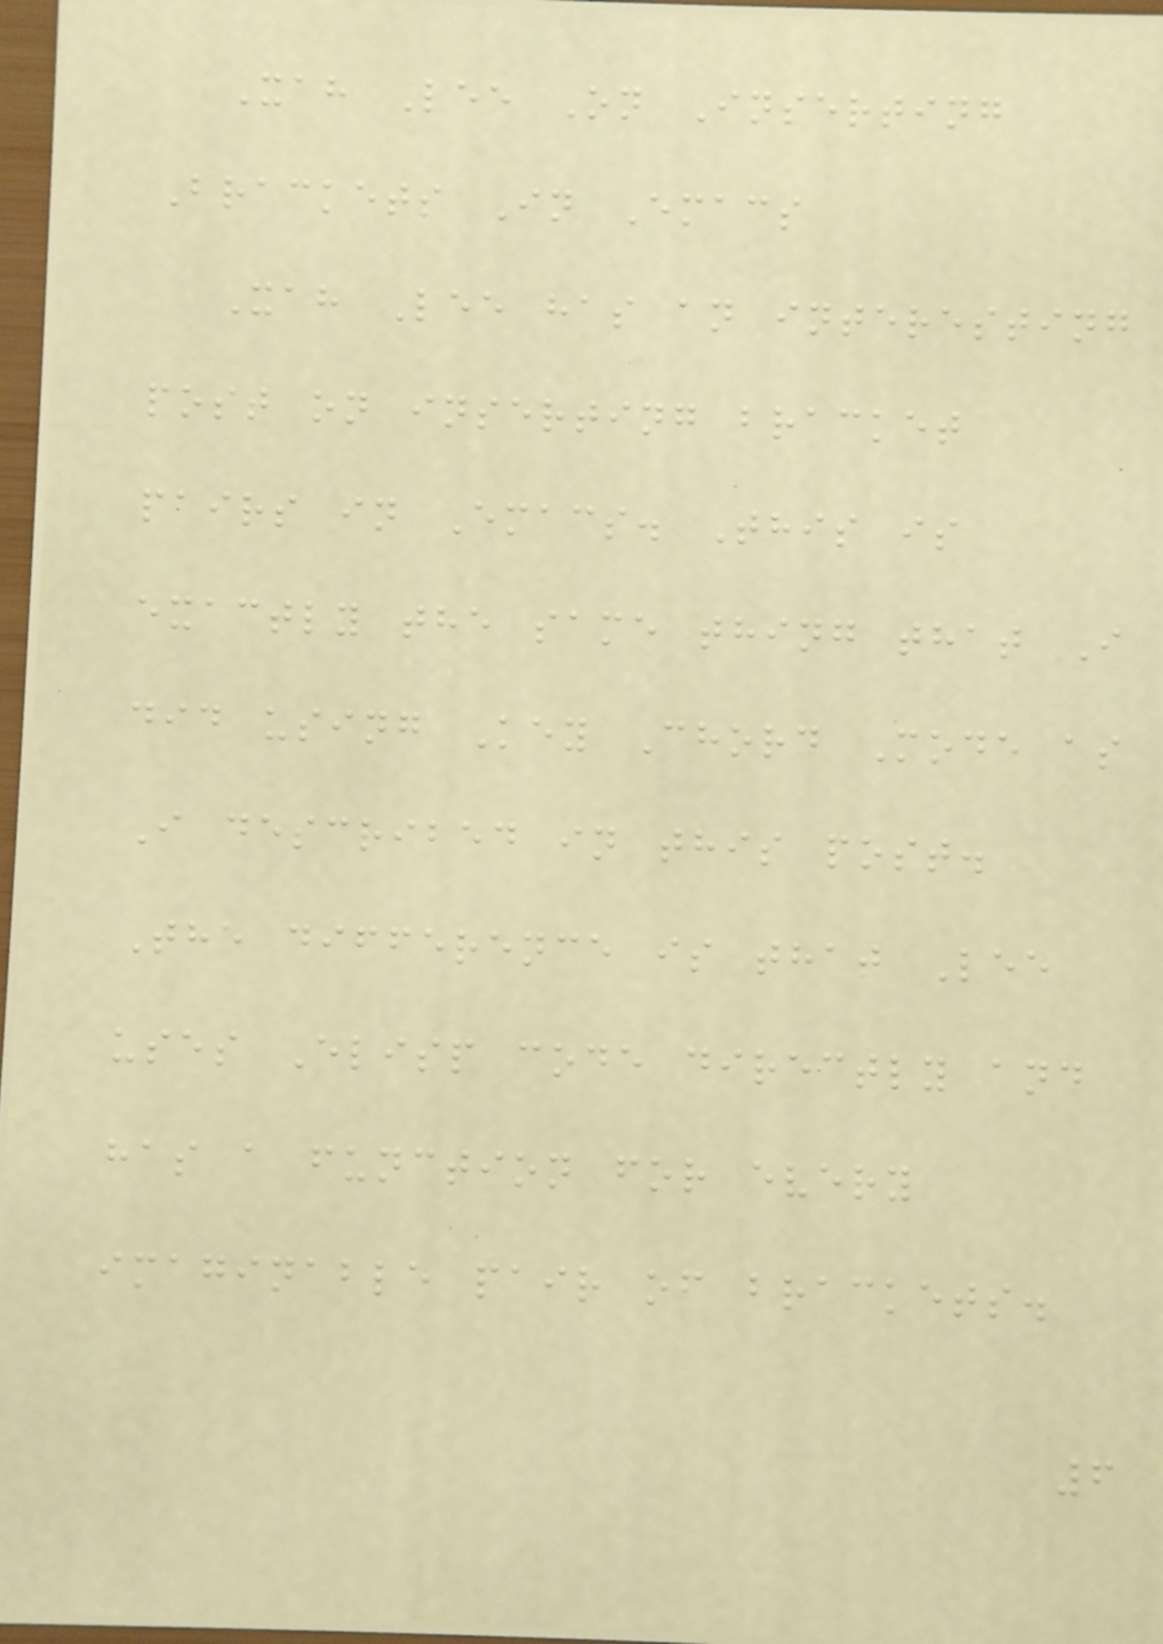Xah Lee On Inserting
Brackets In Emacs
Xah Lee has an interesting
post on inserting bracket
pairs in Emacs. This is
exactly the same thing that I
did using Key Chord Mode as
I described in this post.
The difference is that Lee
uses Elisp code directly and
has a function for every
imaginable pair of brackets.
6
